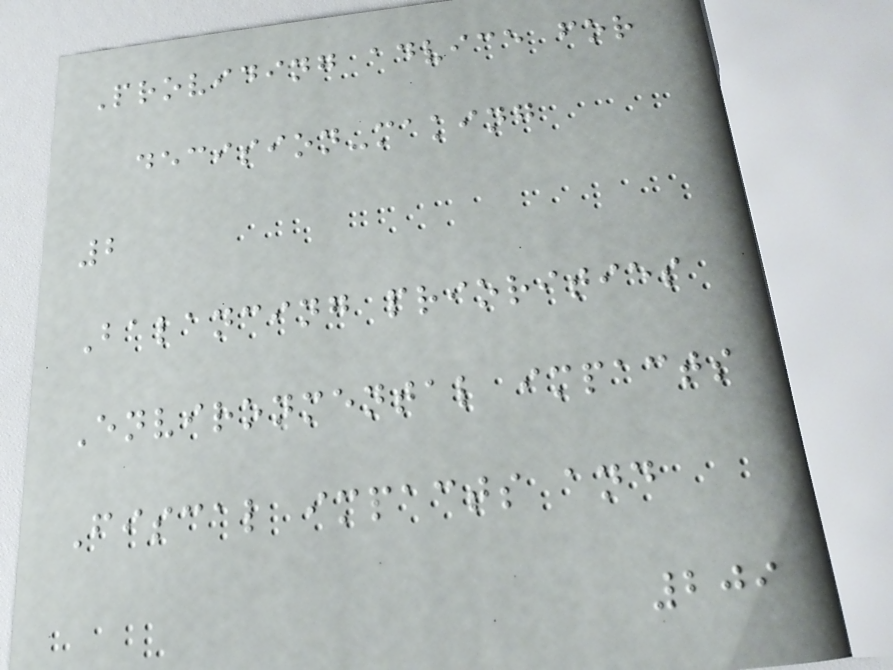Providing advice for
decision-making
2
Balancing priorities
Environmental impacts
Fiscal impacts and
209
